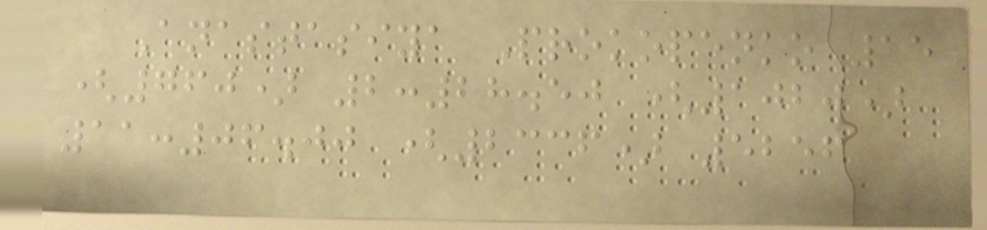Anastasiya Prokopenko 15
(760) 2:28.50 (1020)
11:06.00 (2336) 5256
